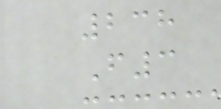238
F3
